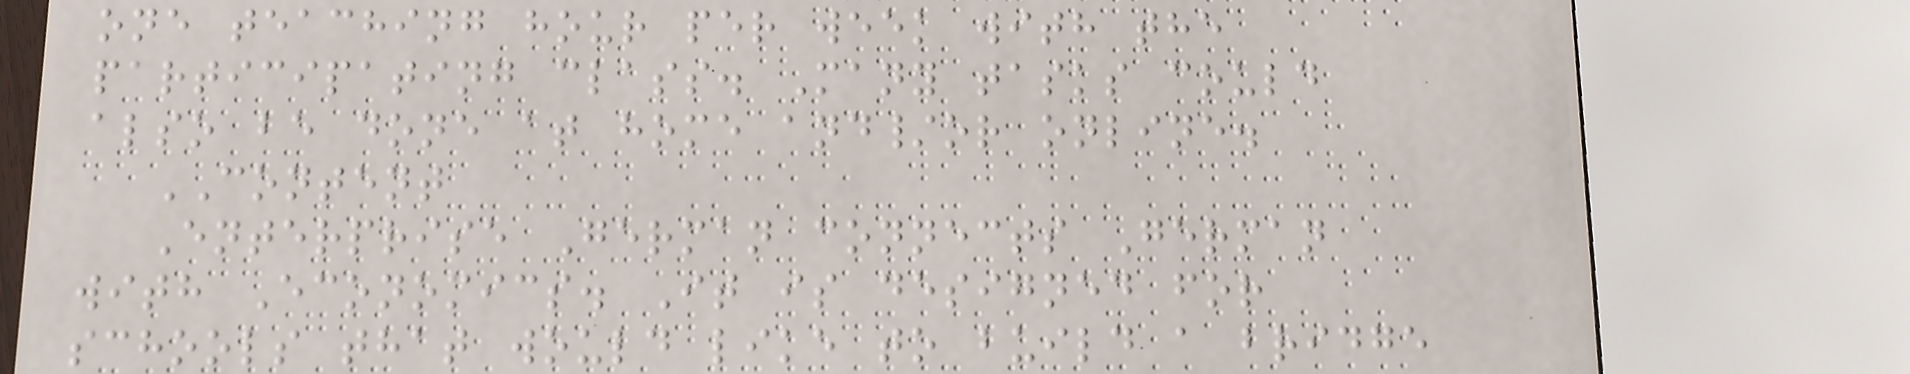one teaching hour per week with the
participating class. Many tasks could
also be done at home and/or online.
CONTENT
Enterprise German connects German
with Economics. It is designed for
schools that would like to build a bridge
